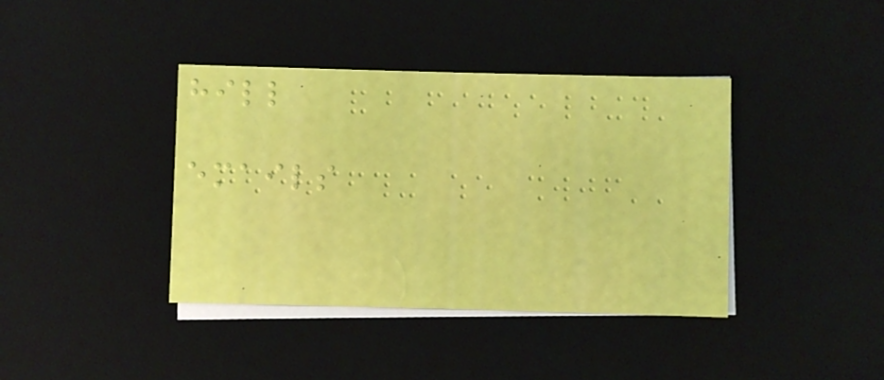hill
emails
